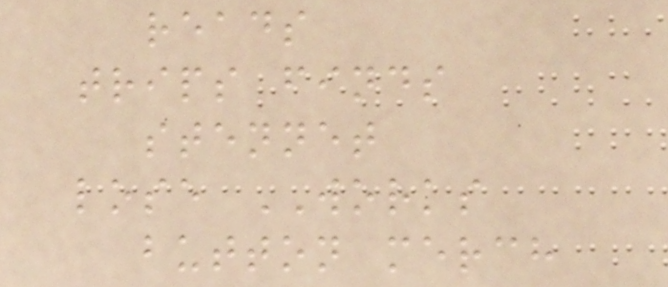reads
trips finds
stennet
lose WORKS
button merch
